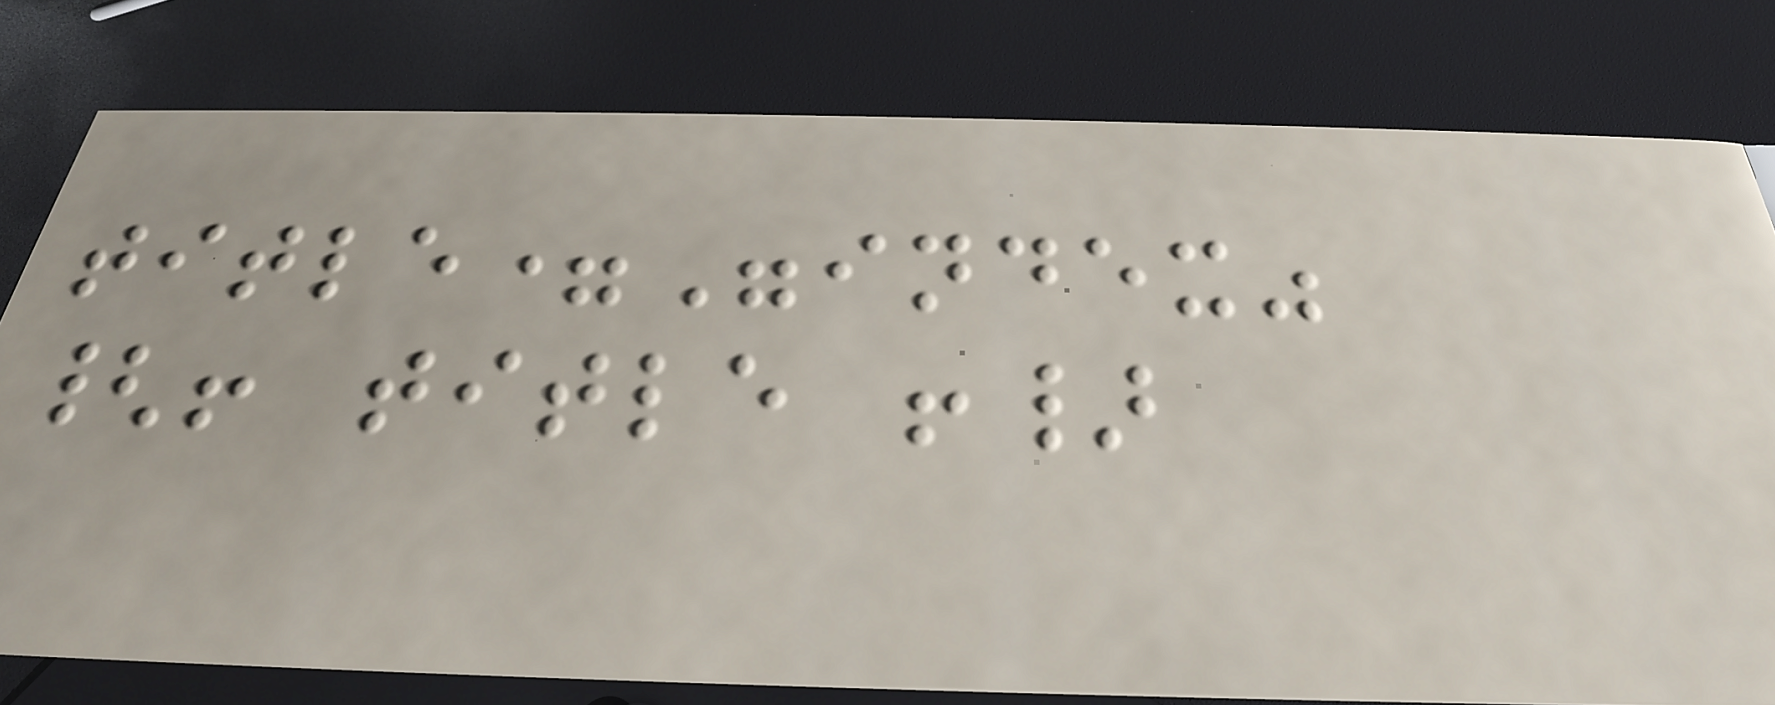title="index"
{! title !}
